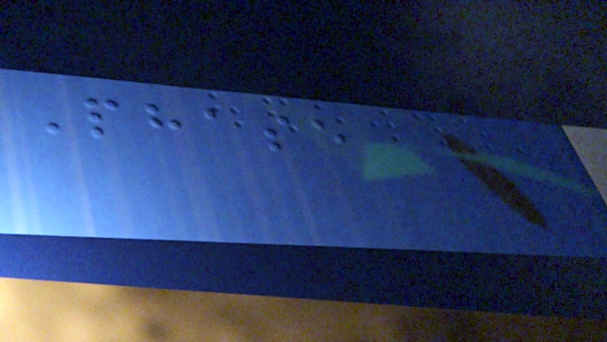Phase
